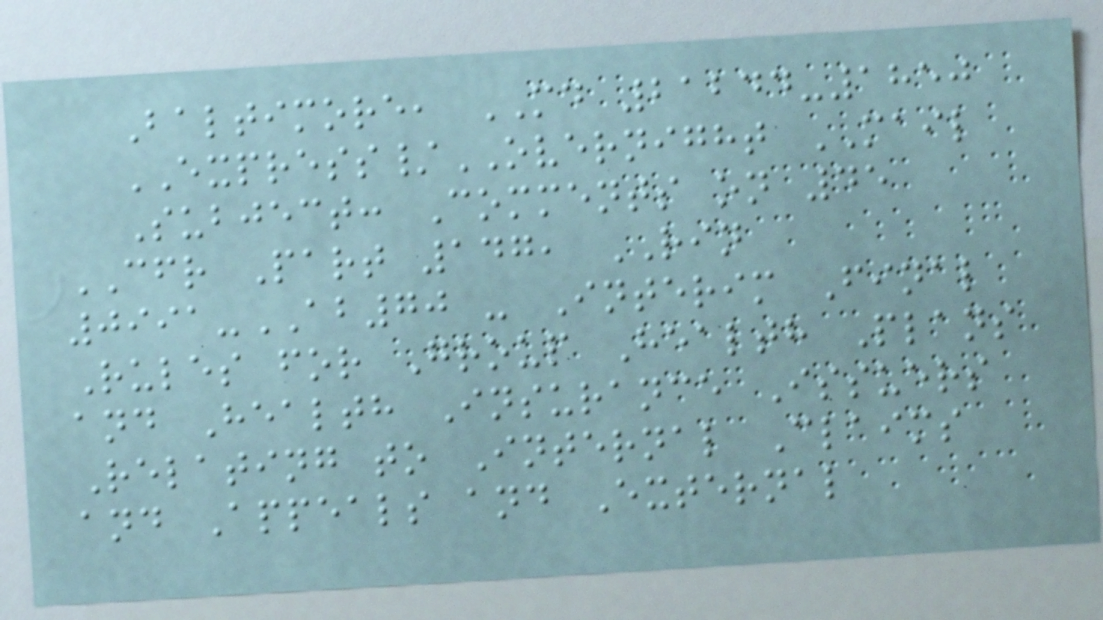Baltimore, MD 21244-1850
EXPRESS/OVERNIGHT MAIL
Subject: Comments on 45
CFR Part 147, RIN
0991-AB70 - Interim Final
Rules for Group Health Plans
and Health Insurance Issuers
Relating to Internal Claims
and Appeals and External
